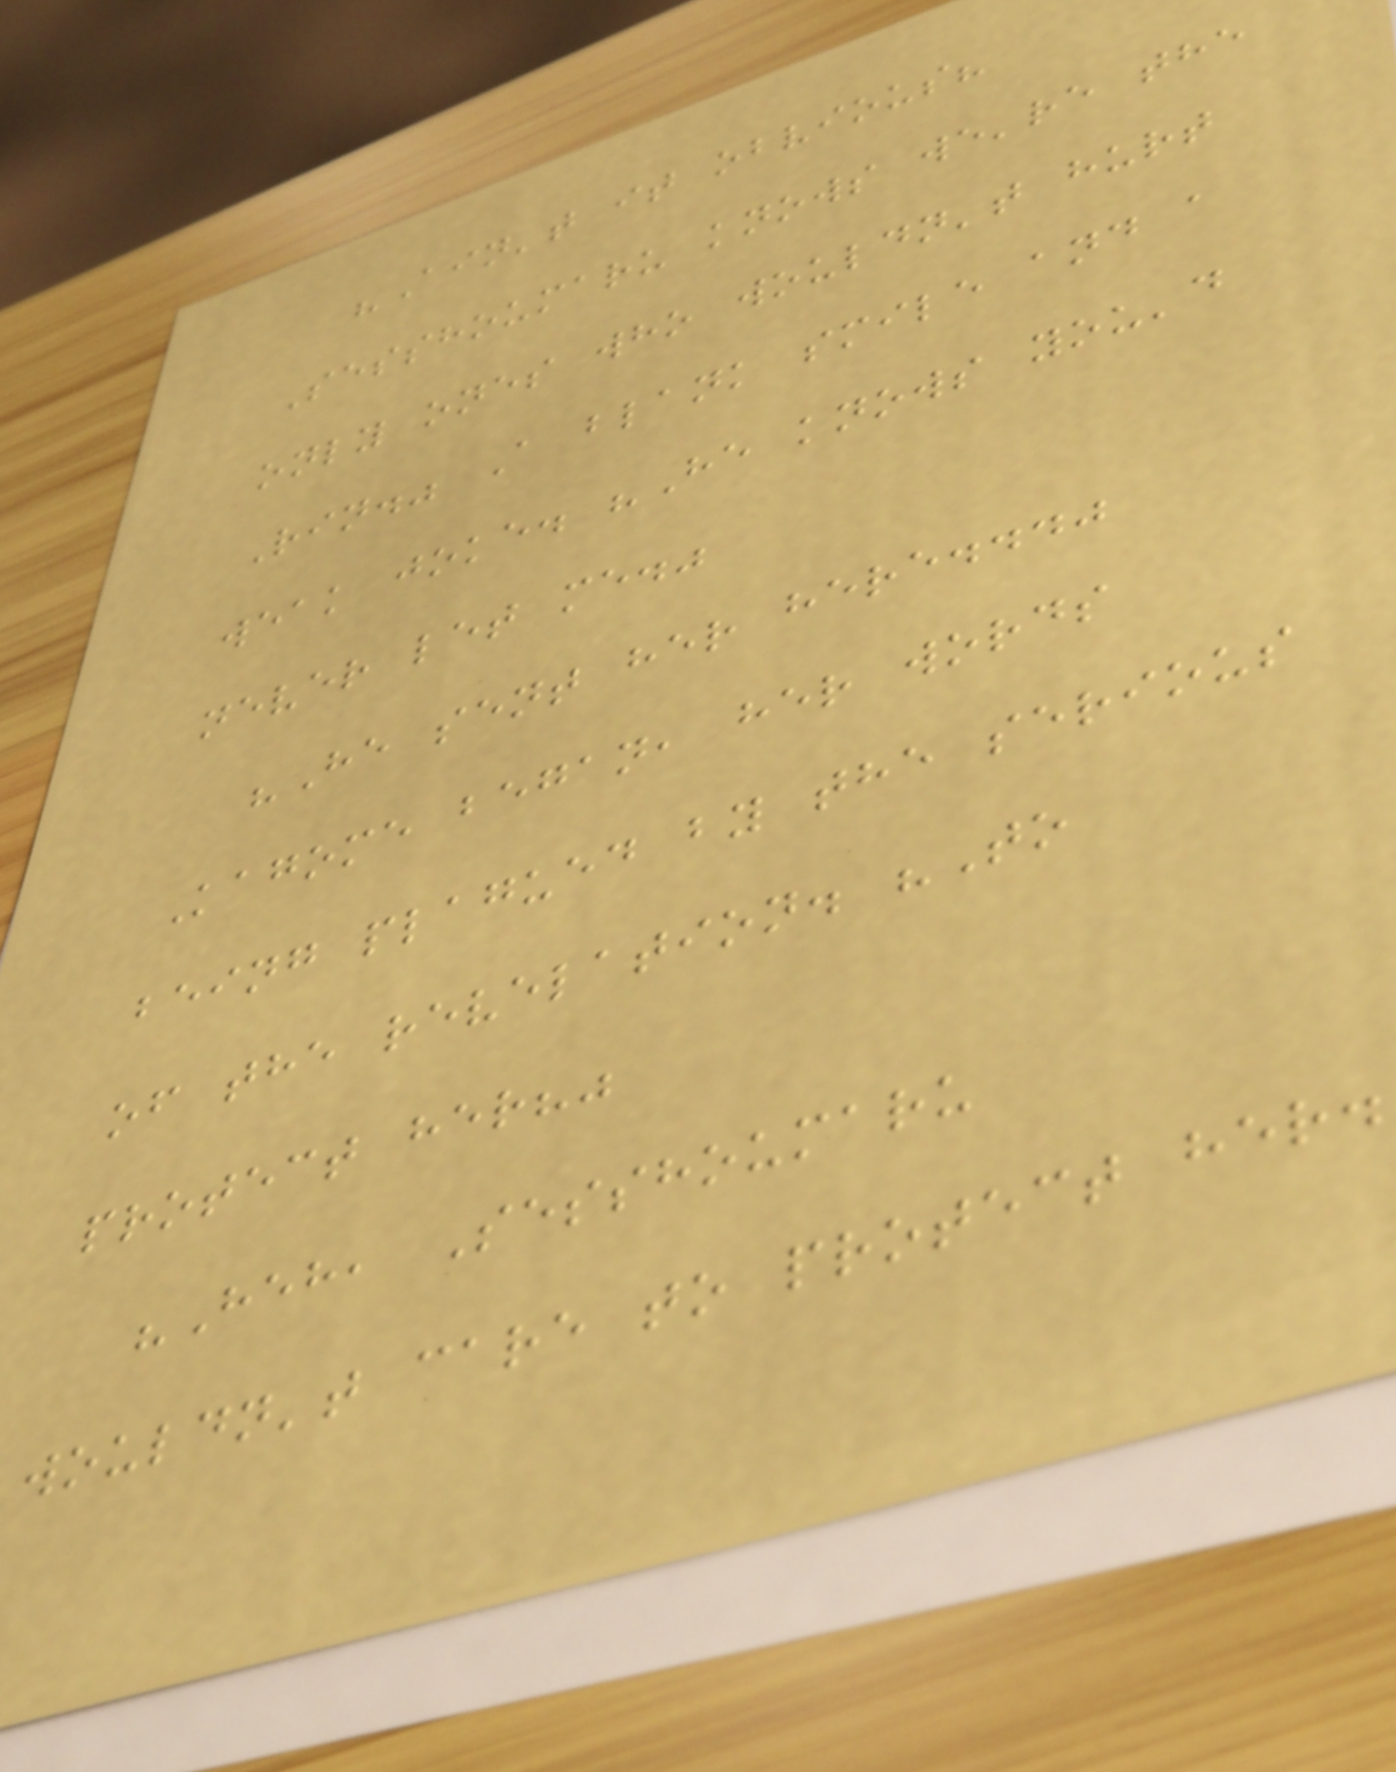"Ain't it obvious?
Sesshoumaru knows we're the
only ones who wouldn't hurt
Rin." A blank smile and a
weak joke. "He knows you'd
never let me."
"He sent her here..."
Kagome began, her words
being plagued by the serious
of the revelation. "To
protect her?"
"Heh, Sesshoumaru
wouldn't care to protect her.
